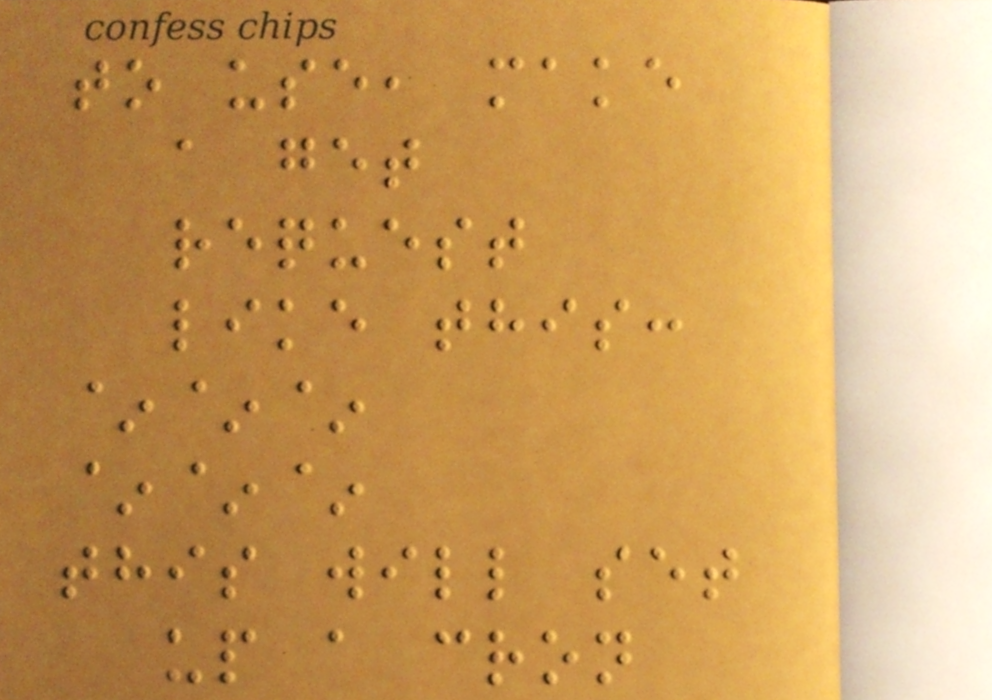to use, make
a get
request
like this:
~~~
~~~
this will set
up a cron
